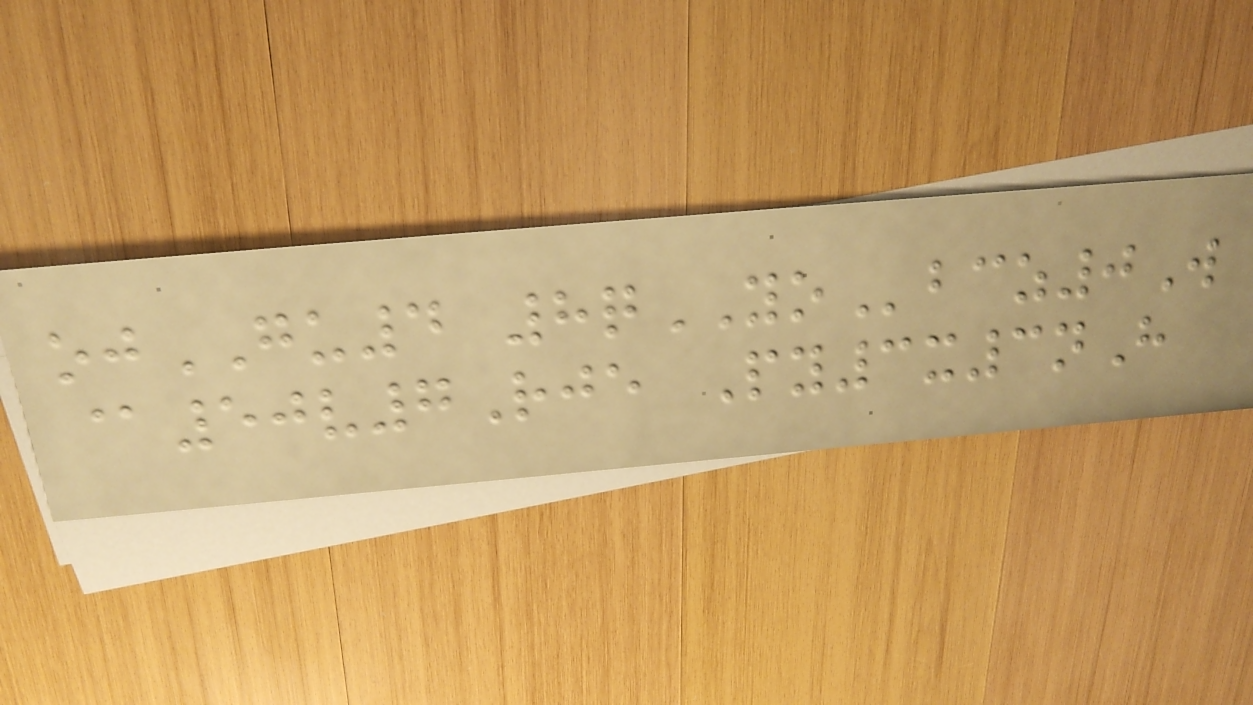ojGU4 8qYObcz0W
@50v7Rje Py3x3nH
